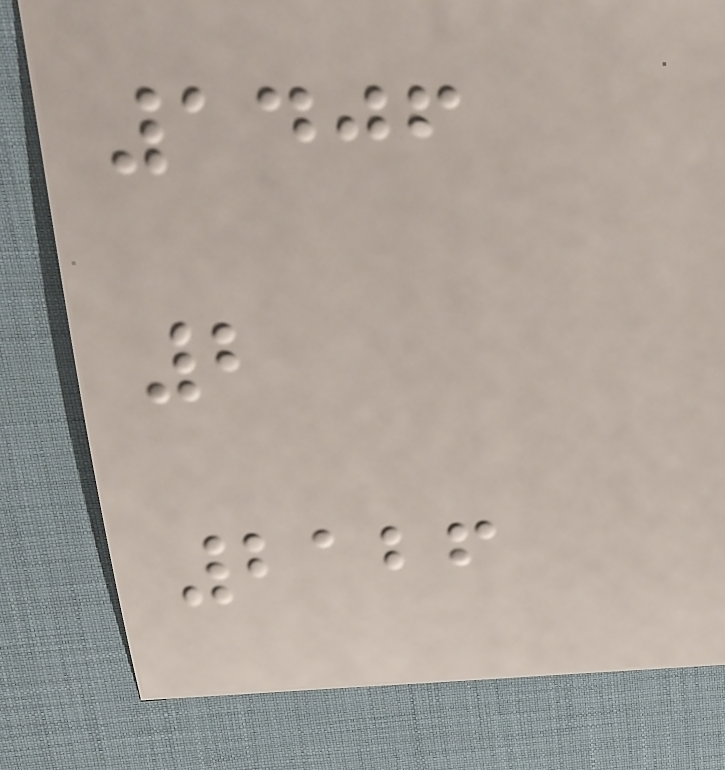1406
2
2126
